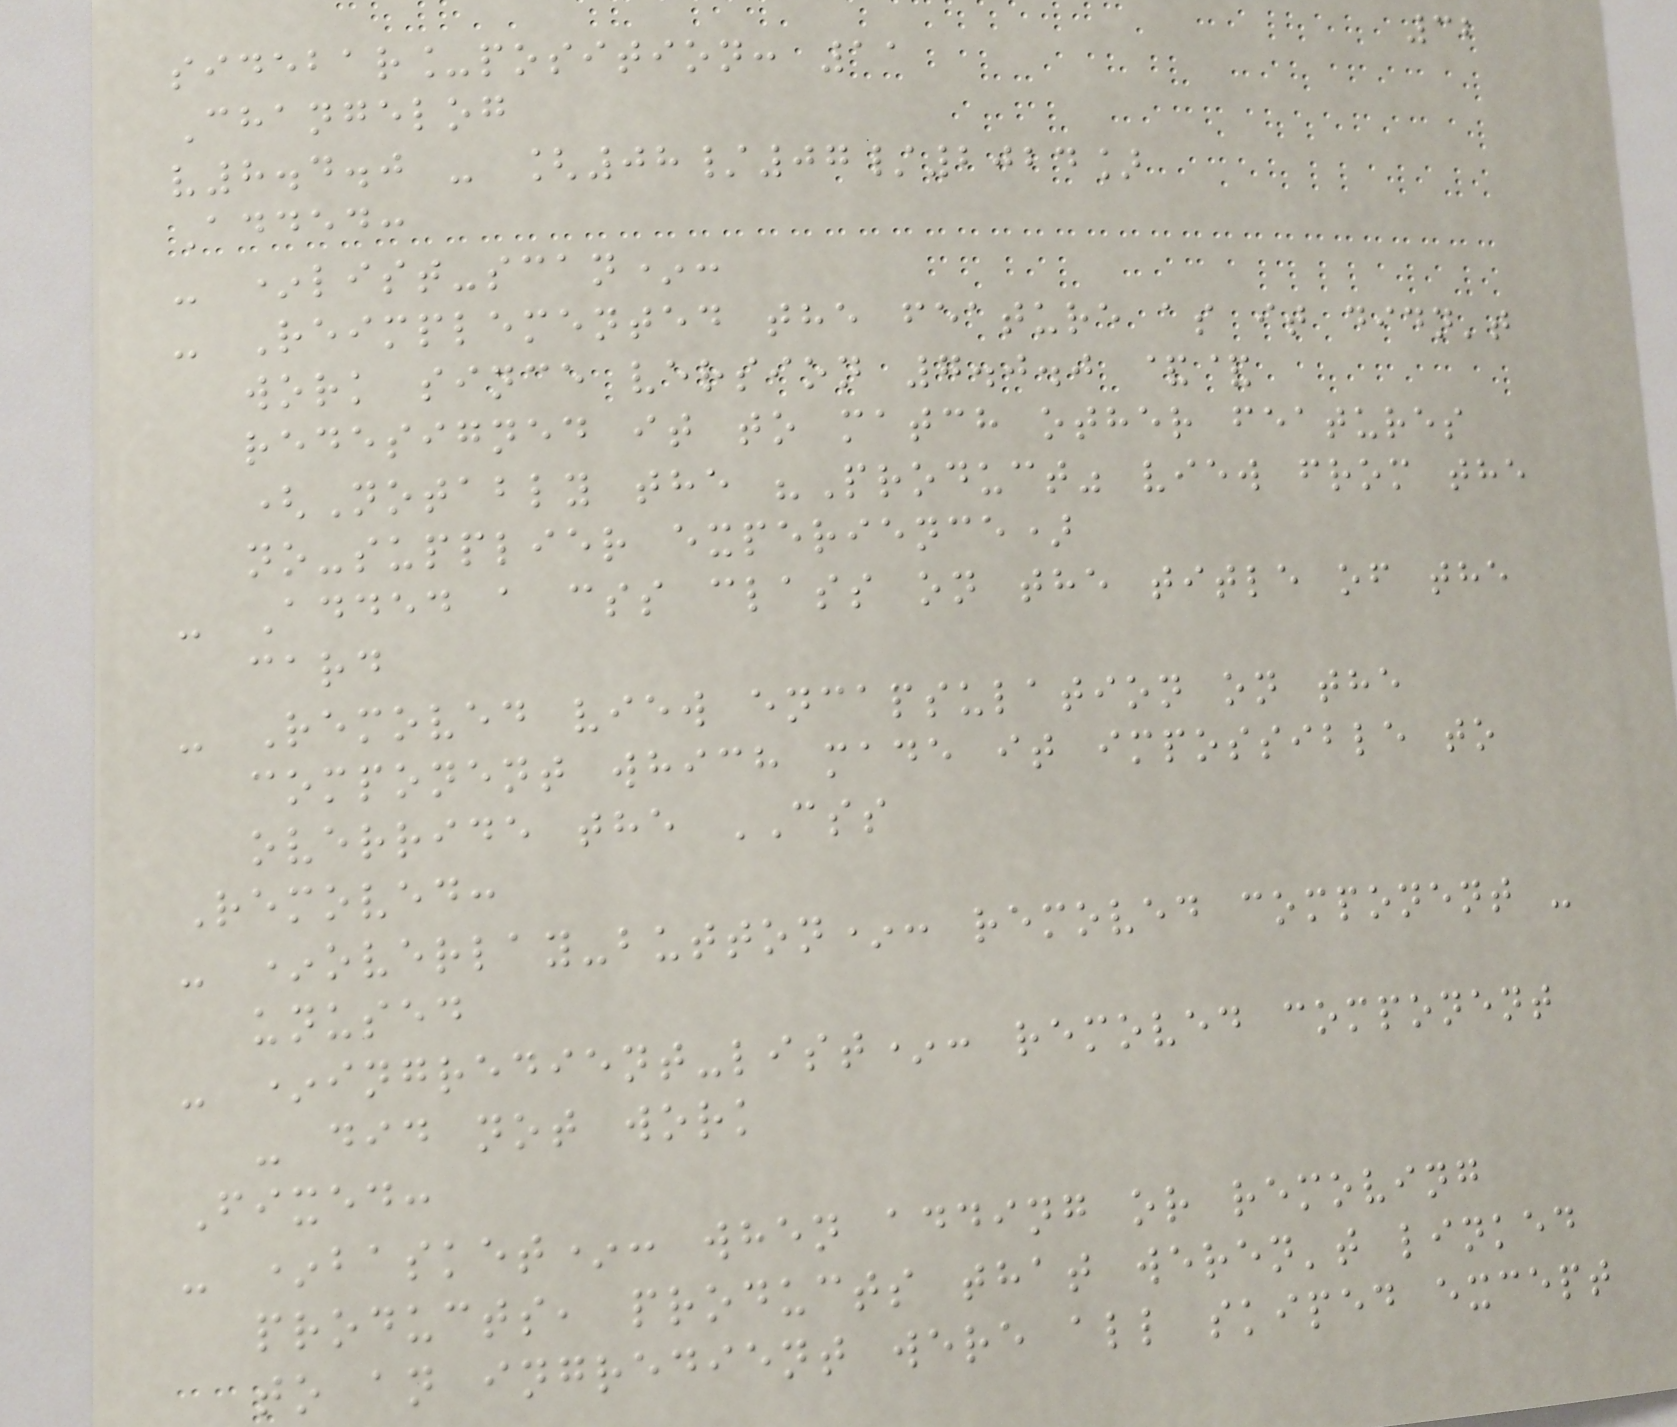32
sidebar_position: 11
Changelog
v8.4.0 - [08/07/2024]
Added:
- *list-scan*:
- Reimplemented the feature as it didn't
work since version 7.0.0 &&
redesigned it to match other features
(Notably the "Product" view from the
no-supplier experience)
- Added a css class on the title of the
card
- Removed view encapsulation on the
component which made it impossible to
override the CSS
Removed:
- *overlay-button*: removed component -
unused
- *ingredient-list*: removed component
- did not work
Fixed:
- *basket*: when adding or removing
products, products that weren't linked
to an ingredient were all skiped except
